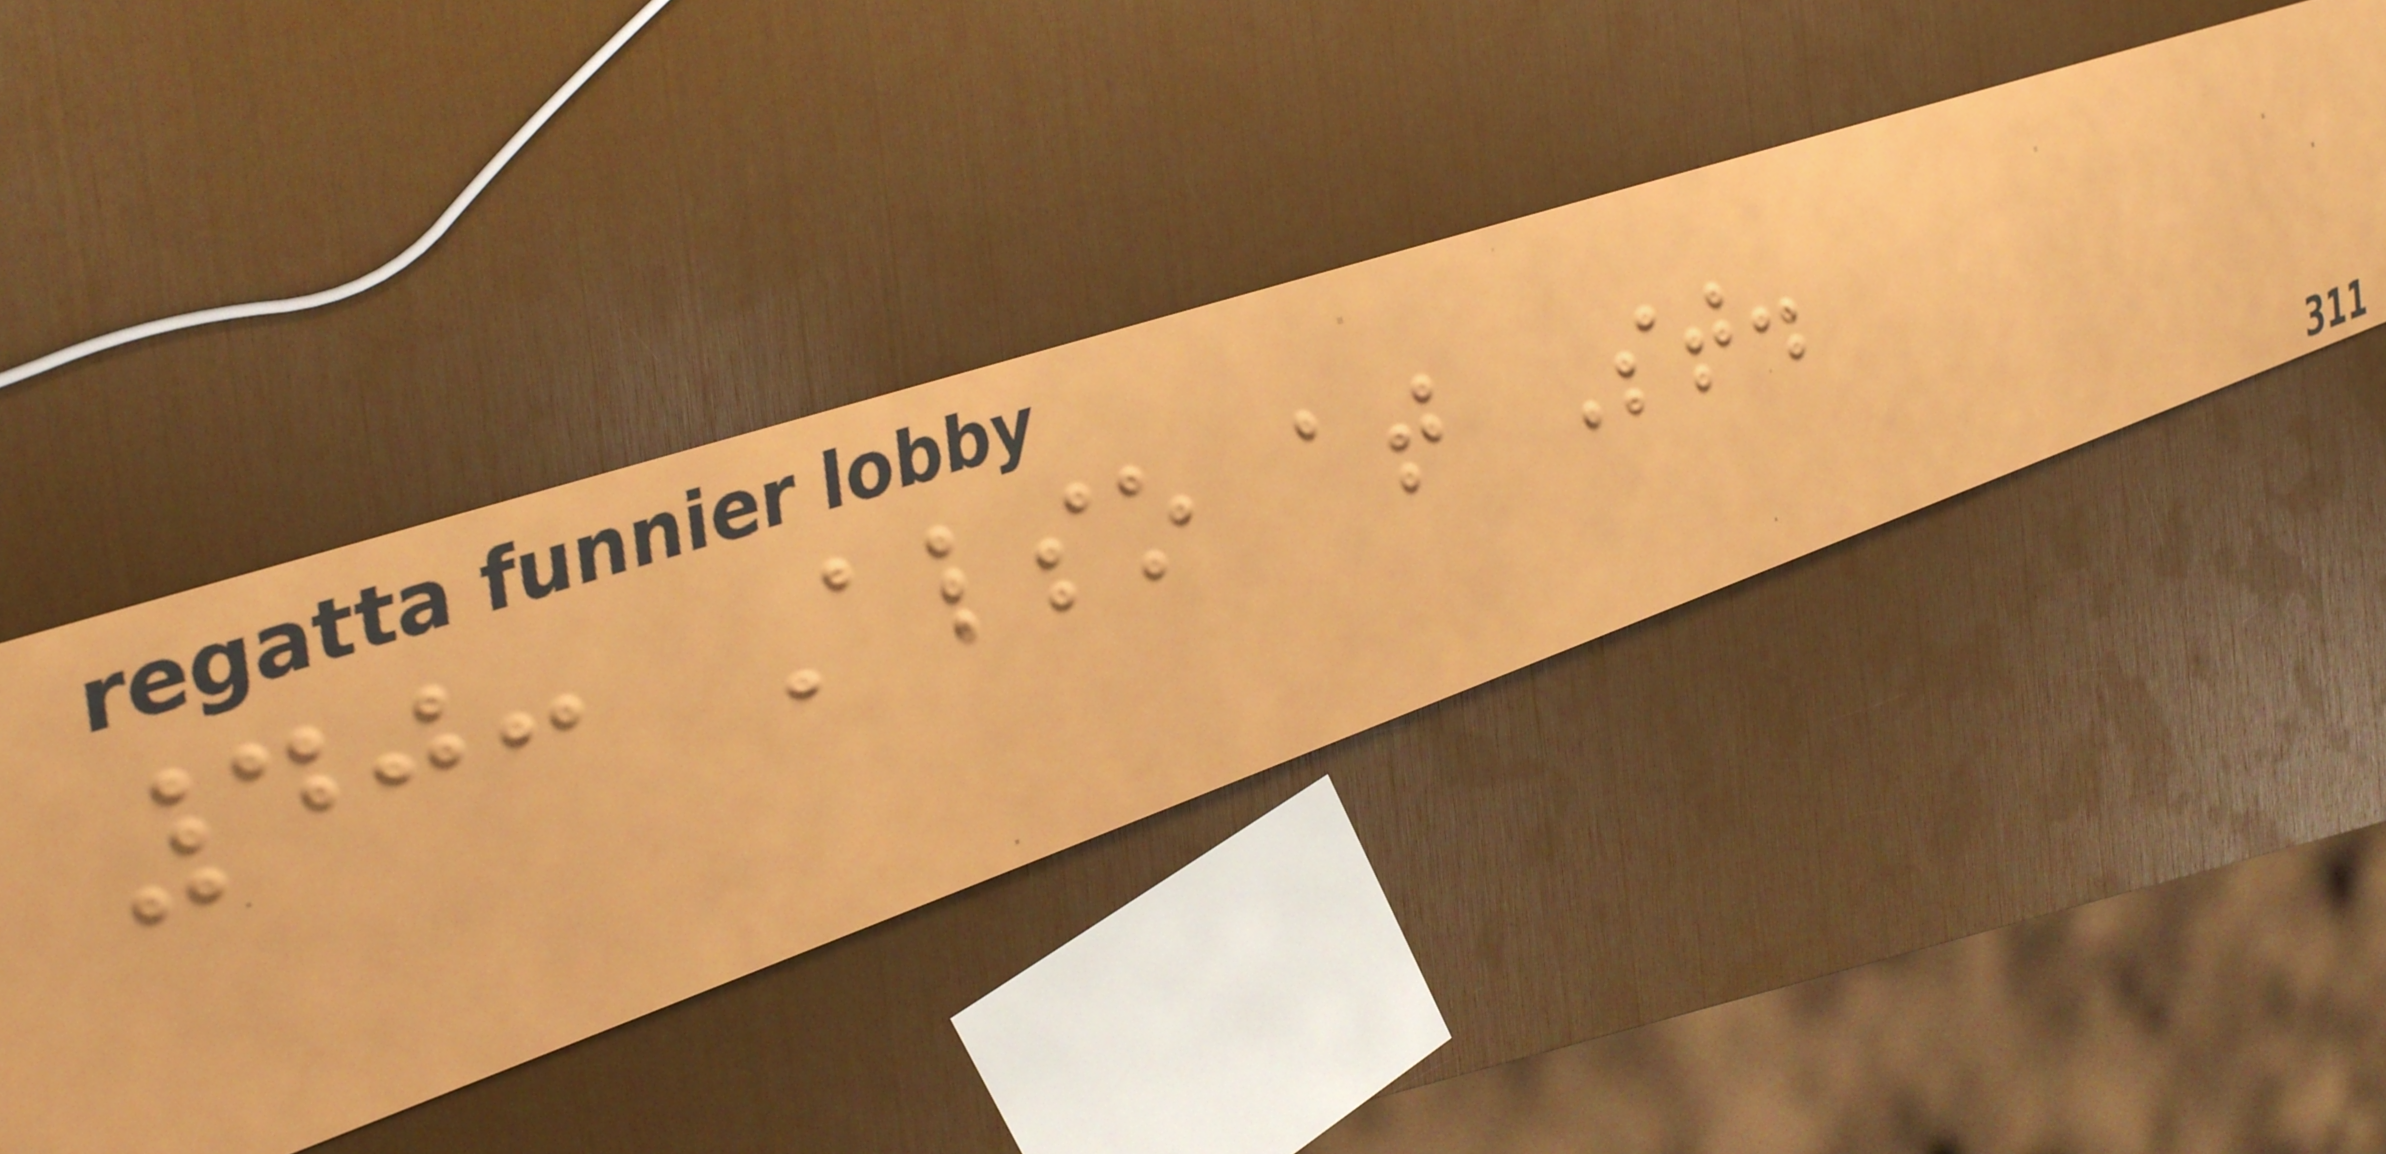40: Also at St.
